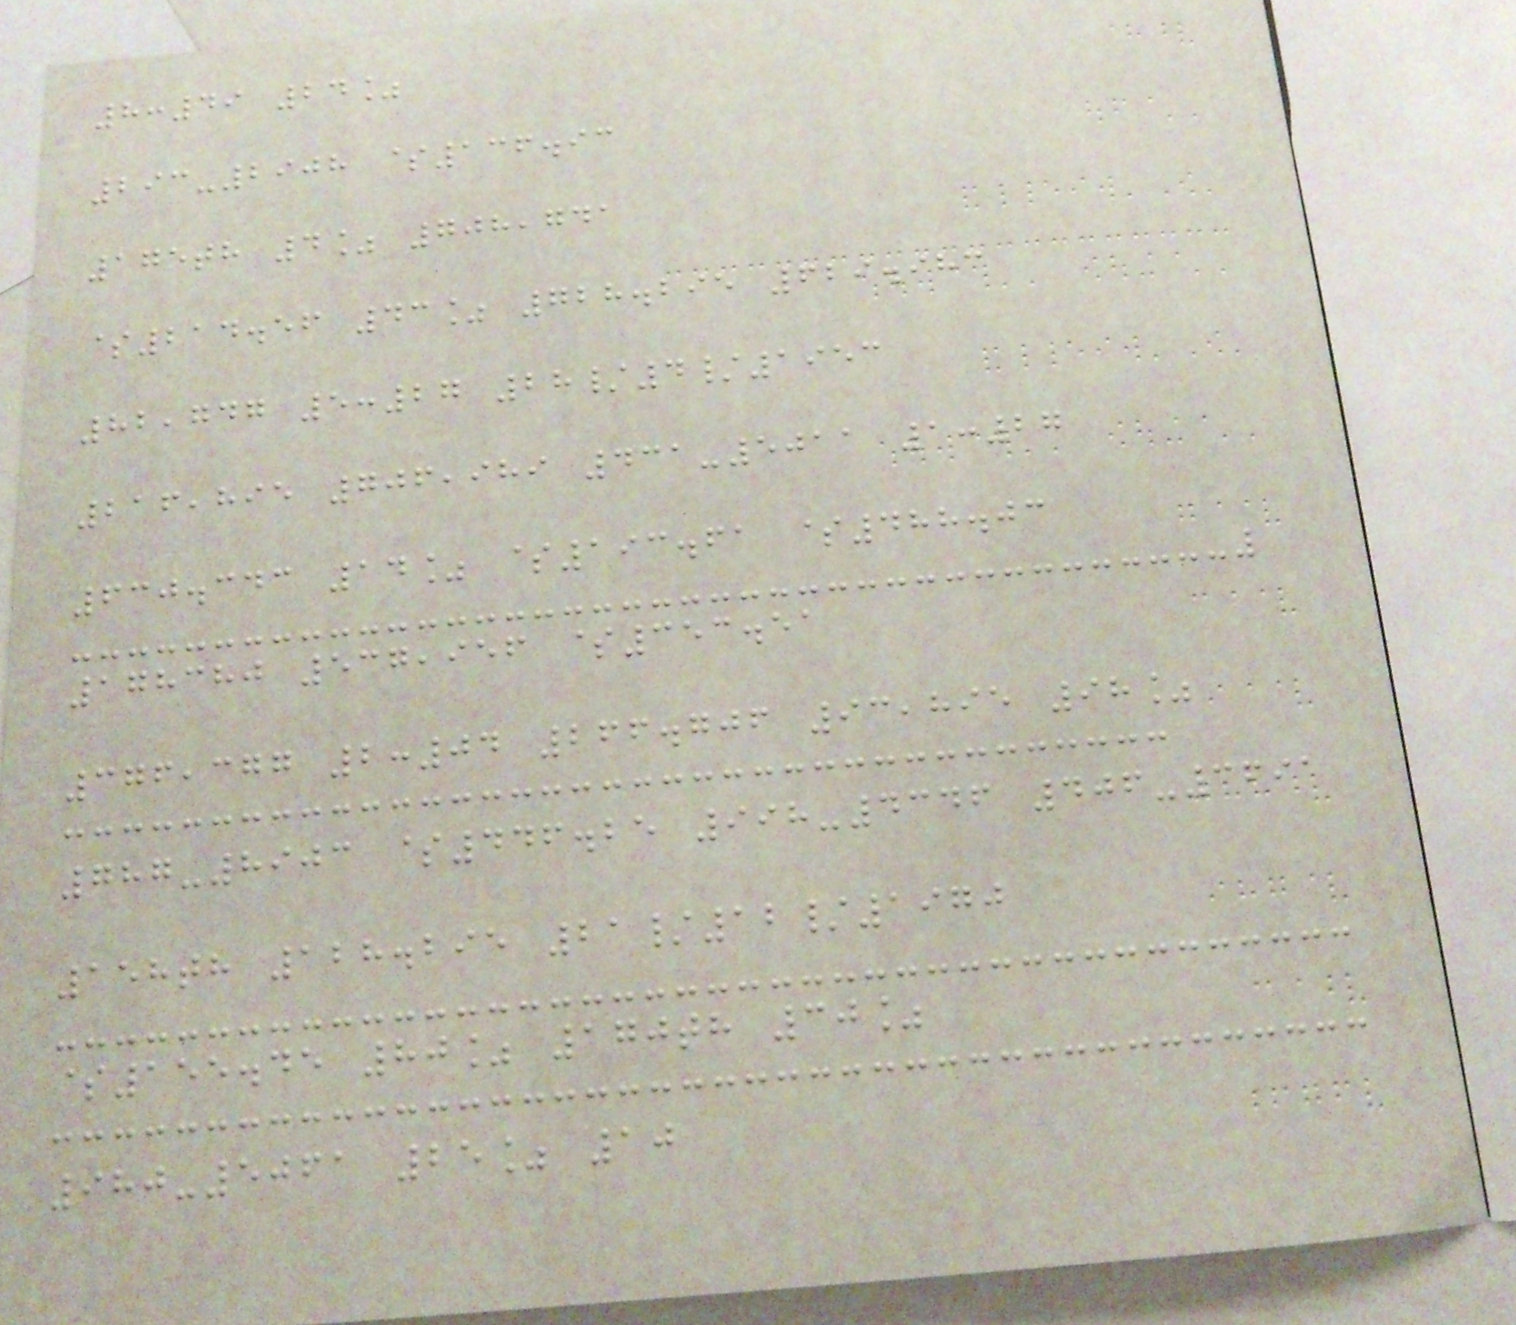8:49 24%
293-2908 $136.93
175th 4% 708,741
$214.56 43% 728.295 629.983
82,747 5:27 28/4/1953
216,895 706,989 431-5011 1:27
630.343 14% $193.61 $488.03
178380 537,956 $353.51
376,377 2:04 266.706 93,895 98%
787-8903 $446.25 998-4346 406-3691
158th 128.295 21/12/1970
$155.45 80% 170th 30%
980-5061 25% 10
